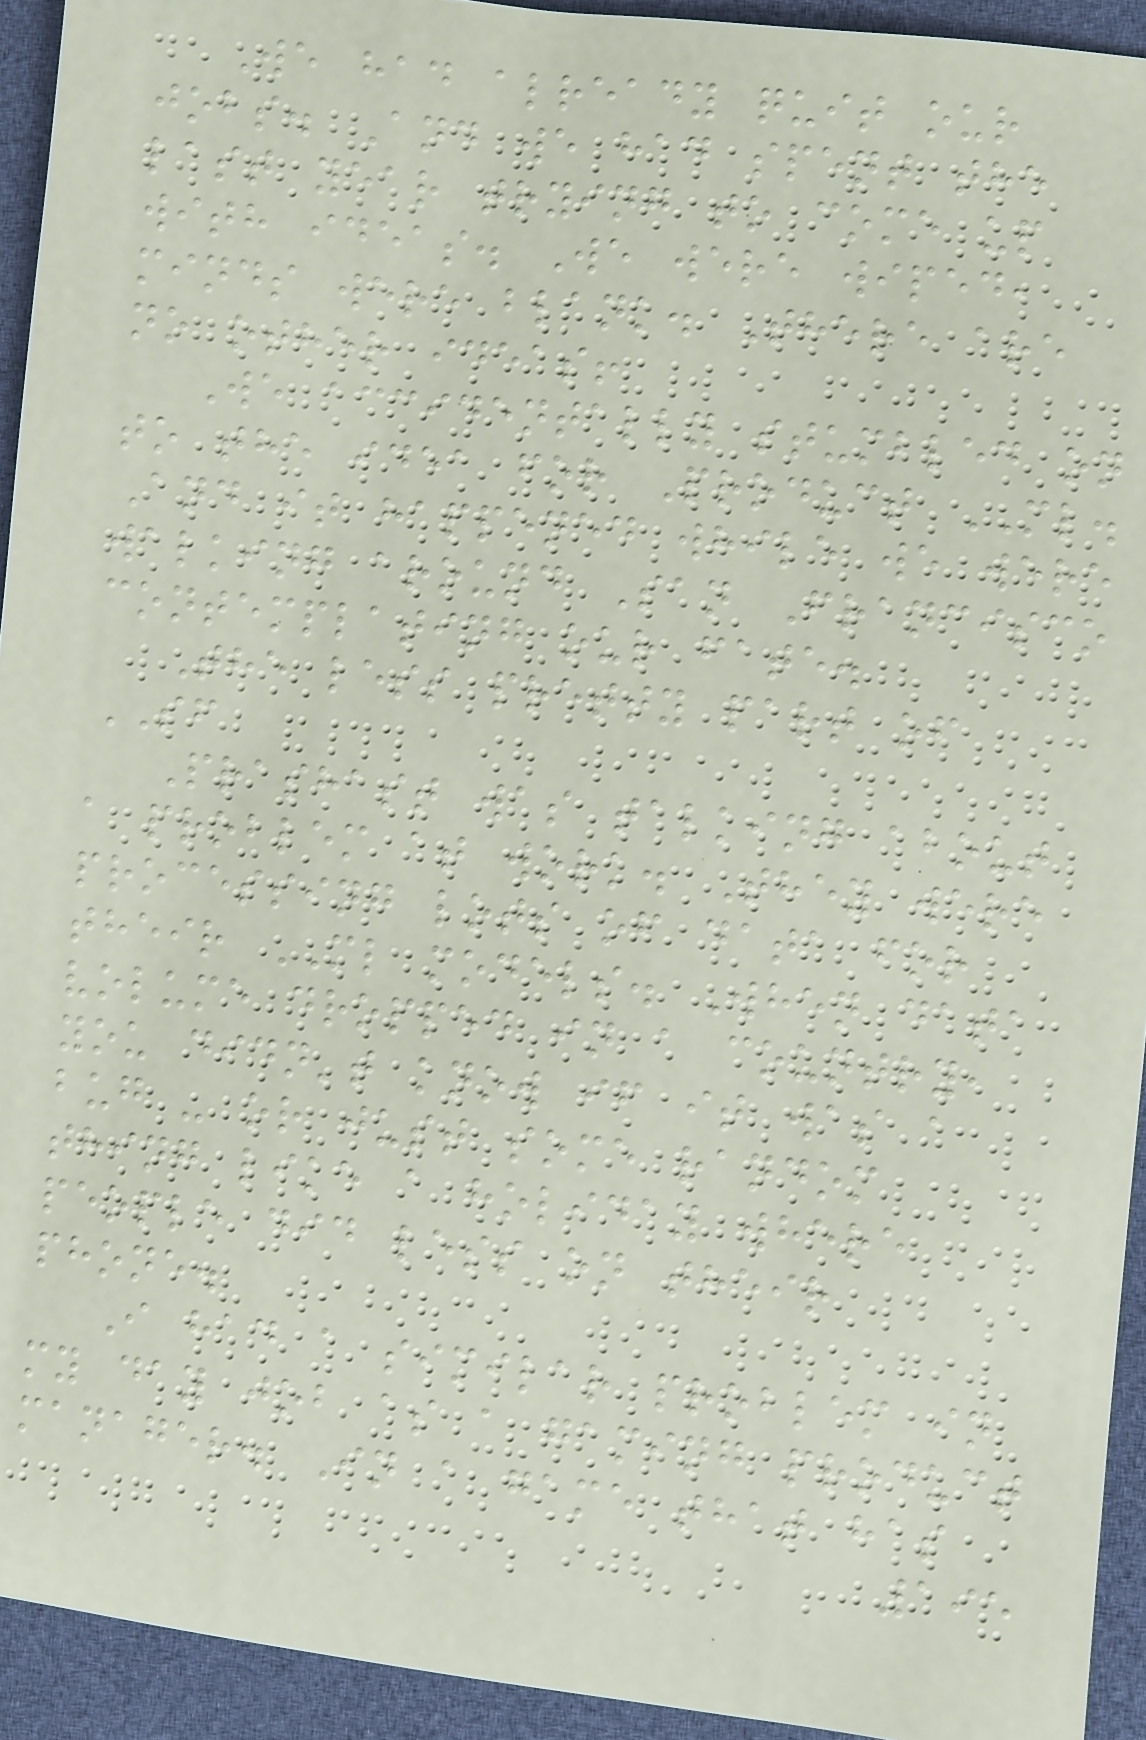We had already quit our
jobs. And we had spent the
last year trying to come up
with ideas. We were wiped,
minds were blank. There are
no other ideas!
We accidentally stumbled on
to the idea for Product ML.
And it happened while we were
walking around San Francisco
contemplating our fate.
The less pretty part of
SF
Prashast was talking about
a problem at work. They were
processing lots of data for
their ML models. When data
volume dropped in a country,
you didn't know if it was a
bug - or just some random
thing like a holiday where
people did less on their
phone.
I had a similar problem in
my day job as a gaming product
manager. In a game that has
195
